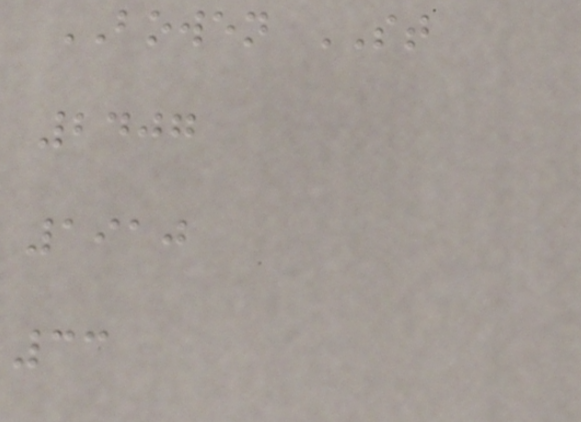BOWEN ST
2407
1910
33
